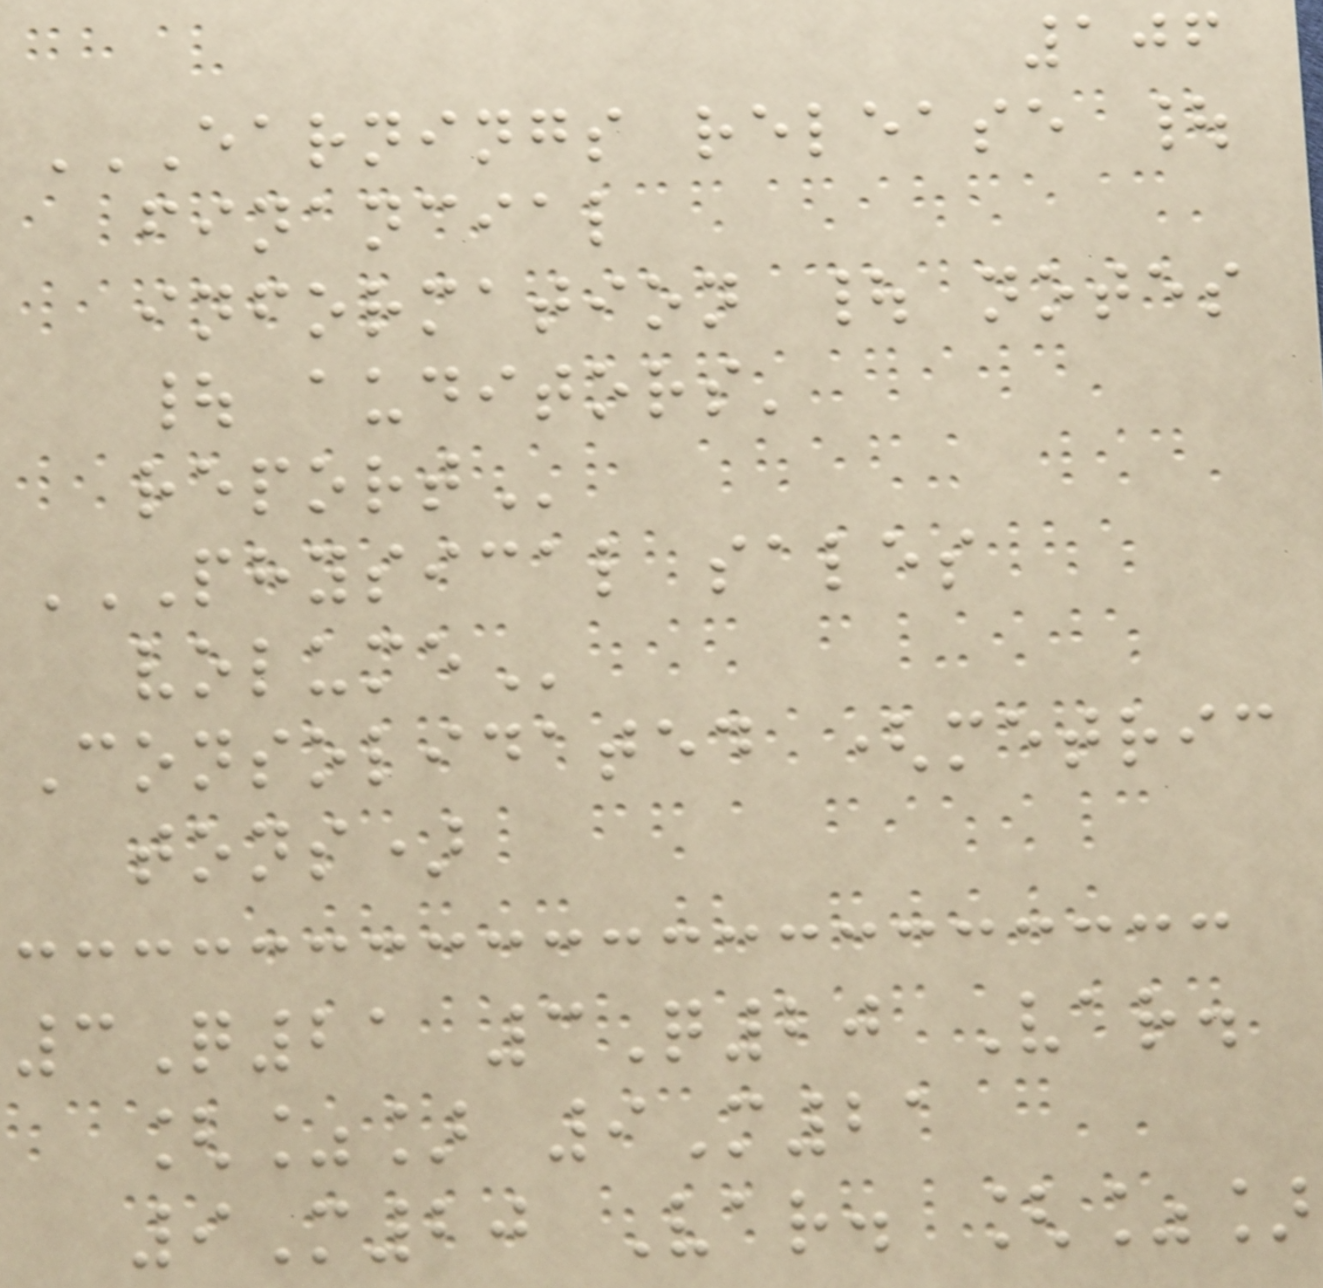106
EARNINGS RELEASE |
FINANCIAL
INFORMATION | NOTES
| AUDITORS'
REPORT
PHYSICAL SALES
VOLUME
Consolidated (metric
tons)
3Q21 3Q20 Var.
[%] 9M21
9M20 Var. [%]
